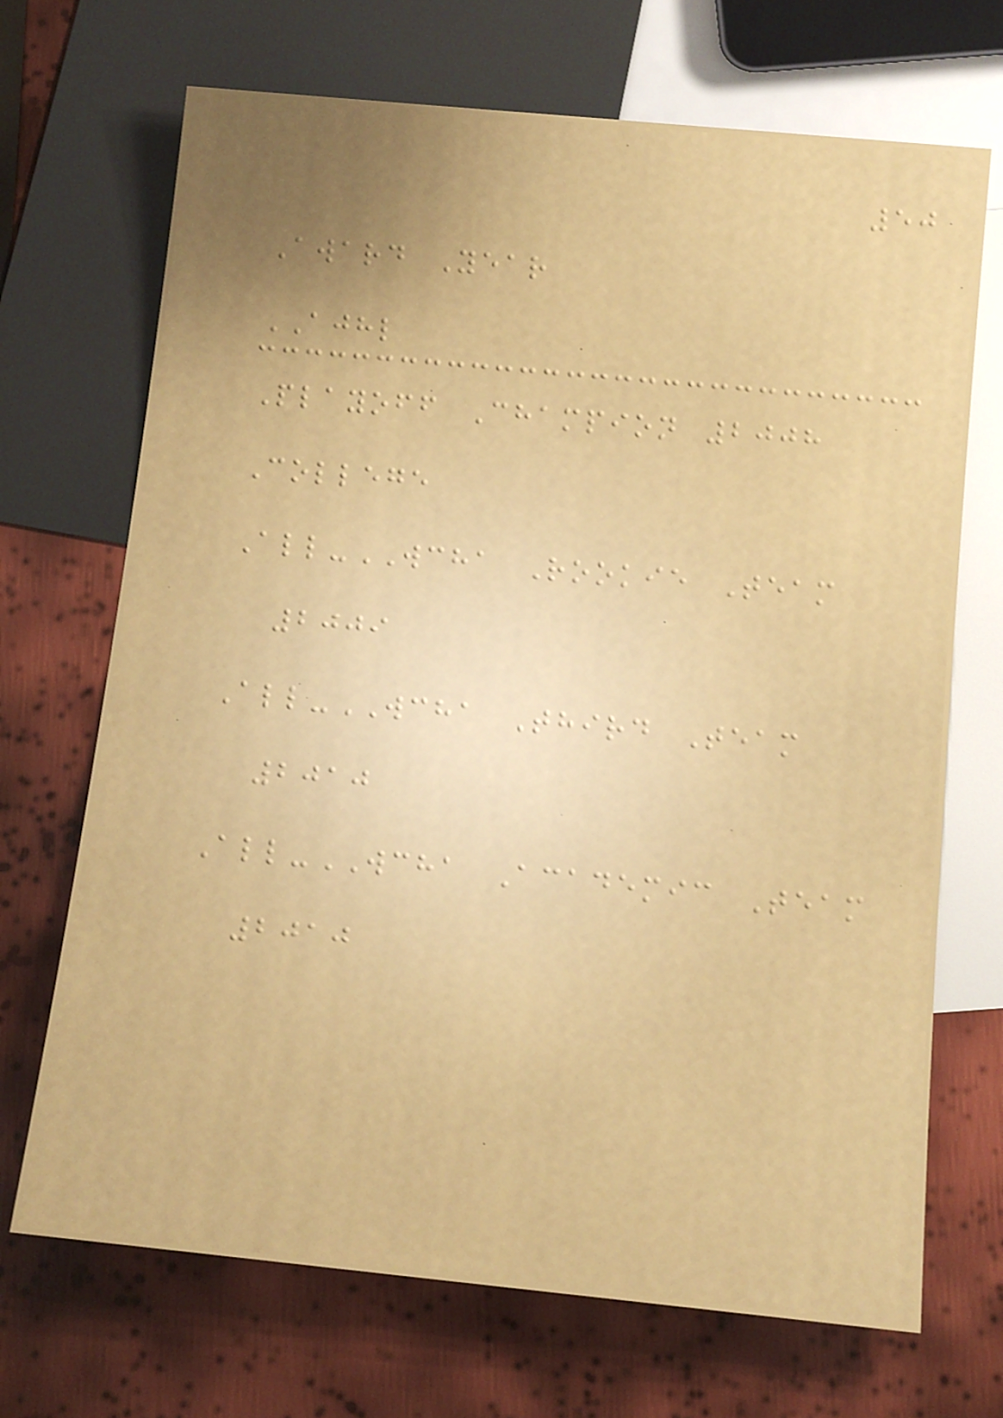50
Award Year
AJHL
Playoff Champion 2008
College
All-WCHA Rookie Team
2009
All-WCHA Third Team
2010
All-WCHA Academic Team
2010
